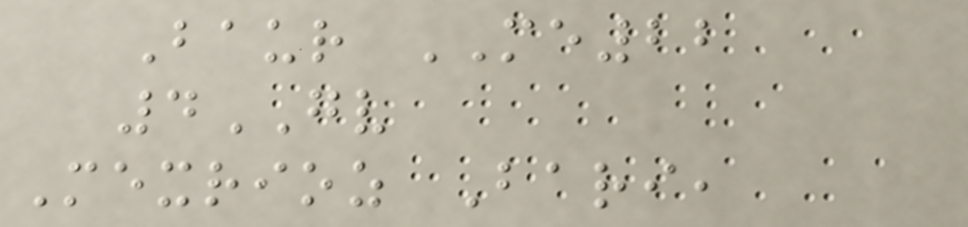Baur ME22
4GV
Mexrioz Bari,
